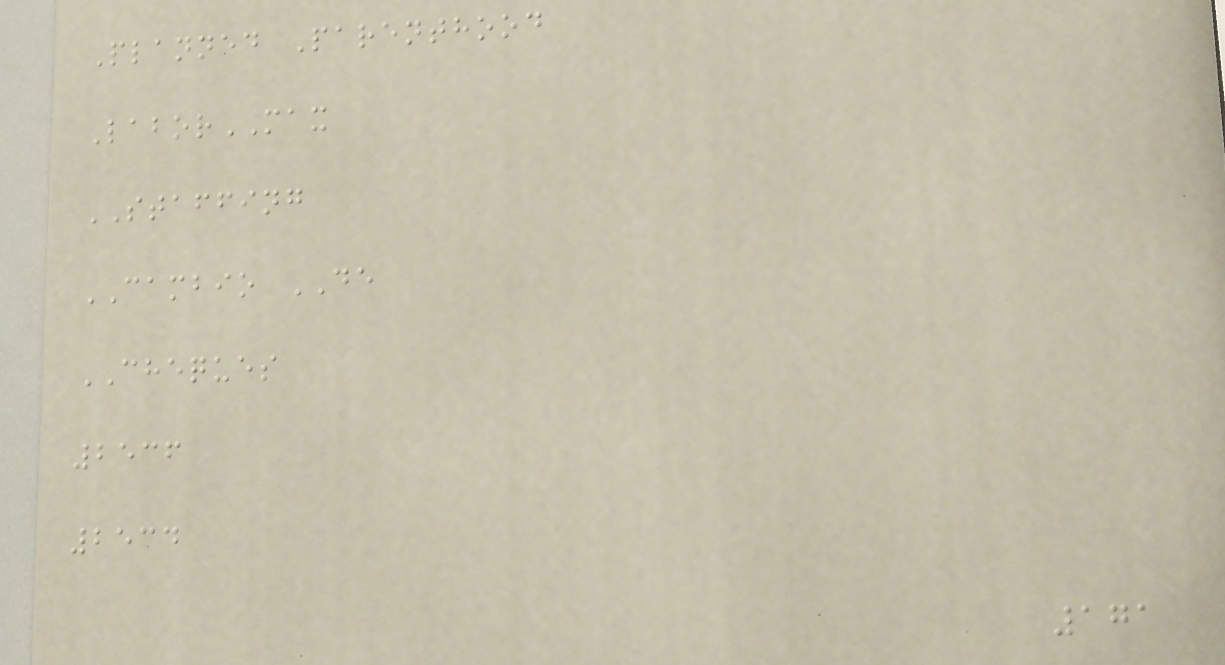Planned Parenthood
LaborMAX
STAFFING
CAMBIO DE
CHEQUES
2536
2534
171
